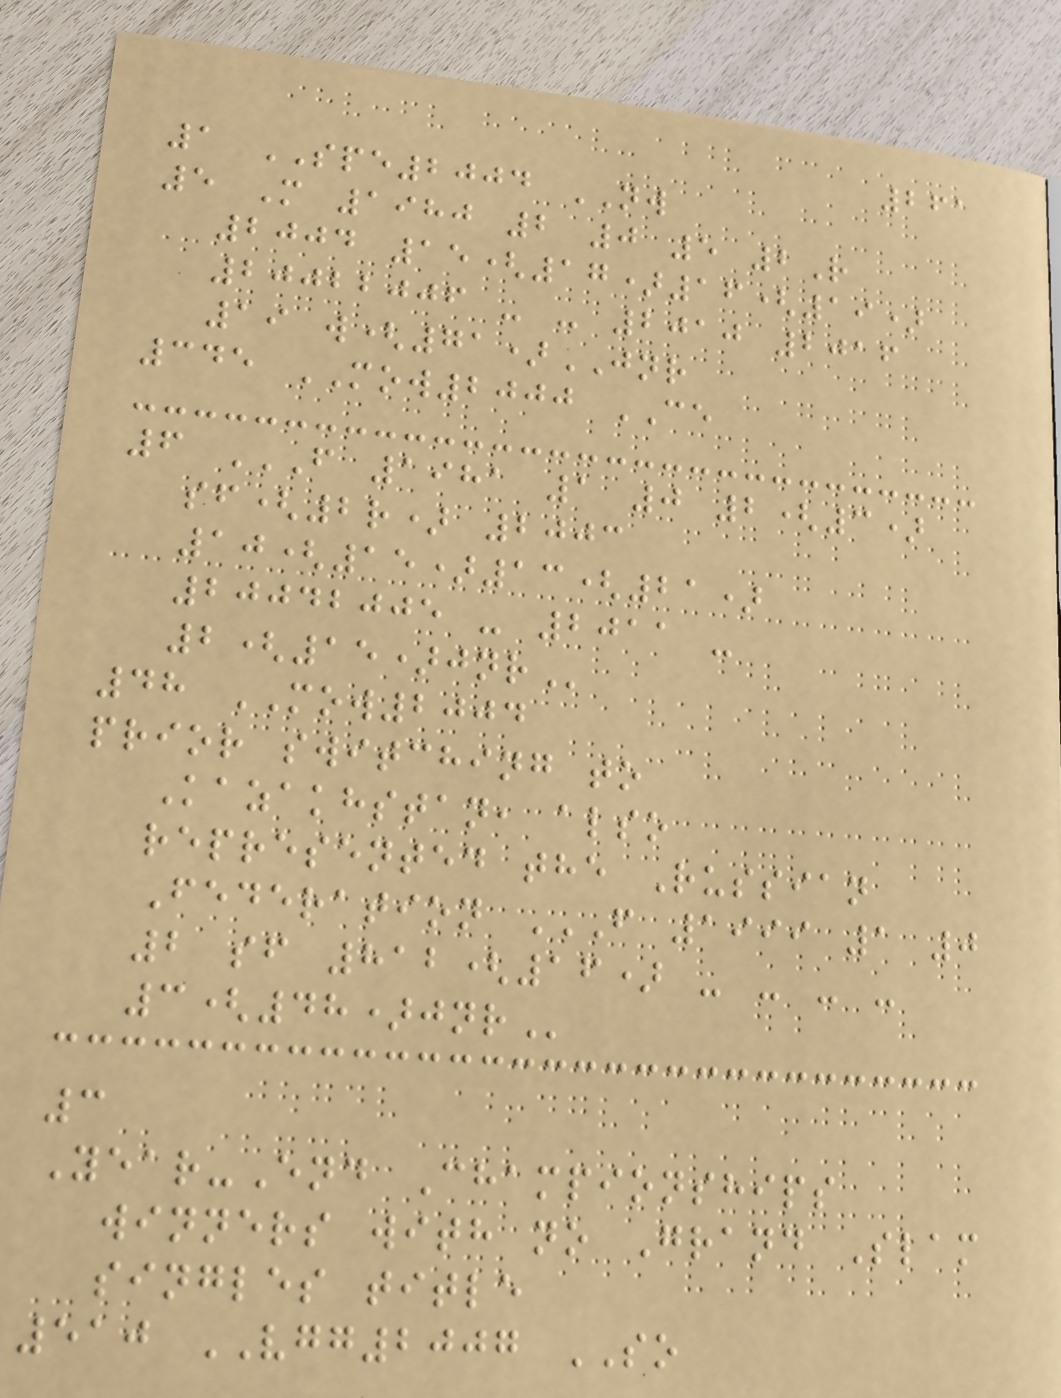261
1 SPE2004 NW
5 M 1980 2 0 5 2R
2004 15(17)16(19)
20022006 - - 2010 2016
19 w(71)JNR
345 MOW2000 CE
6 F 1981 1 0 2(3)
SF(2R) 2003
10(15)13(21)
20042005 - 2011 -
2(15)JNR
48 MOW2004
prior switching to
Kazakhstan, also
represented the Russian
Federation F 1999 1 0
2 SF 812(16) - - - -
3(48)JNR
3
Year-End Championships
winners with no Grand Slam
singles title
510 VGG2007 SO
